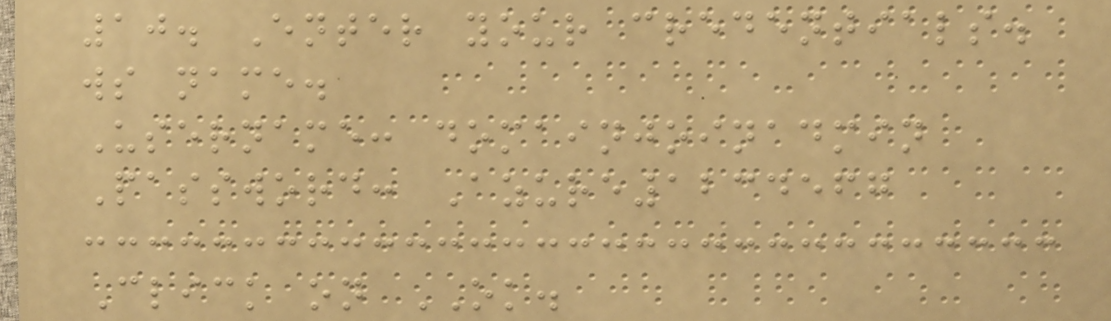10. Enter your credentials.
ws name.
Username: domainjoinadmin
Password: Azure1234567
Click on OK.
